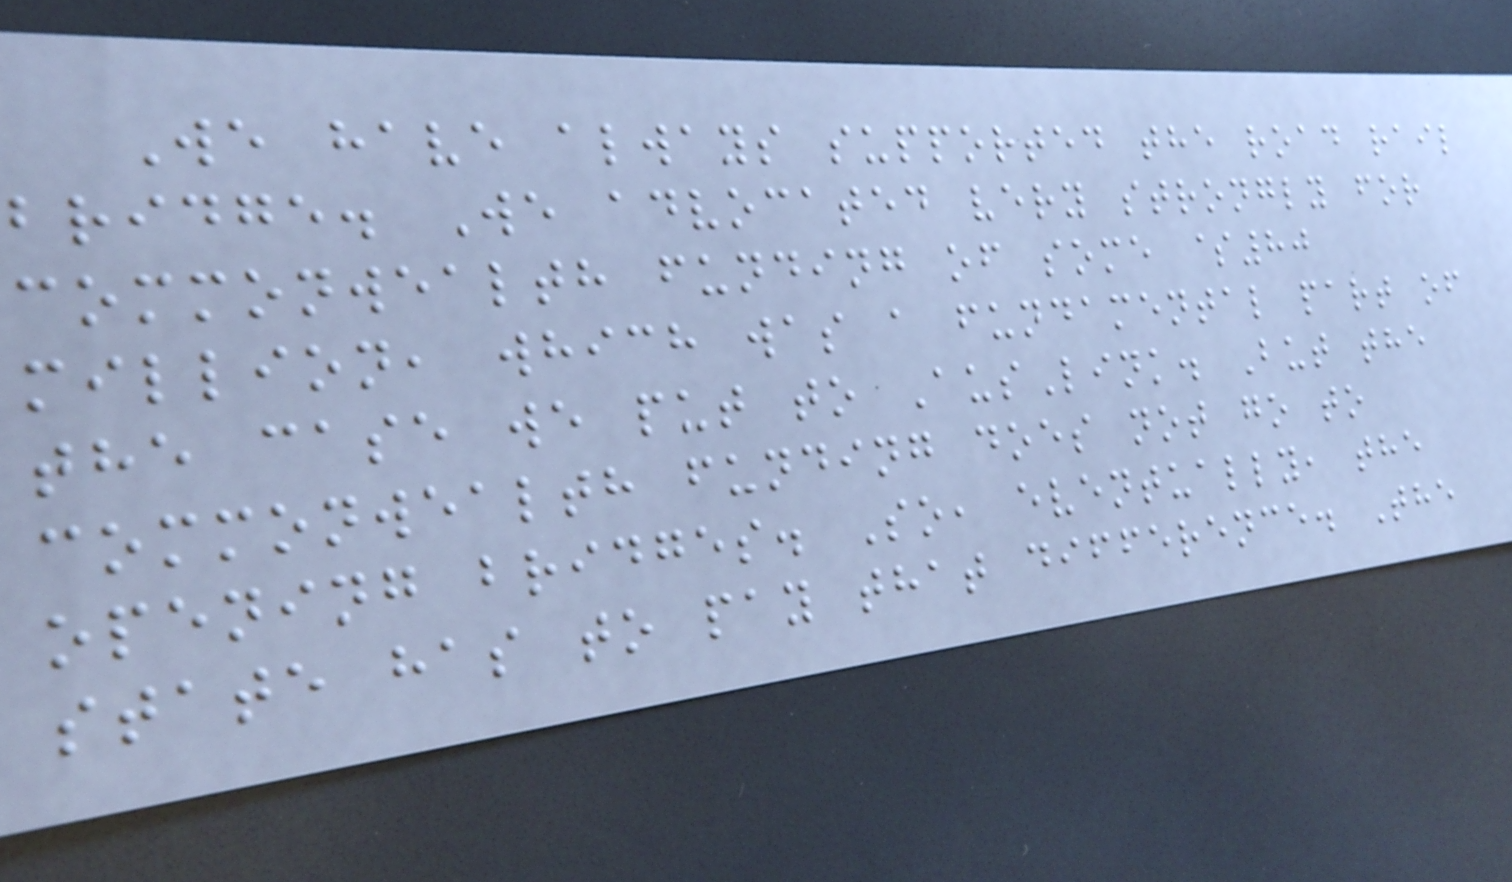We have always supported the road rail
bridge. We advocated very strongly for
commonwealth funding of some $80
million, which was a fundamental part of
the case we put to AusLink. But the
commonwealth funding does not go to
opening bridges. So, eventually, the
state has to pay that difference. The
